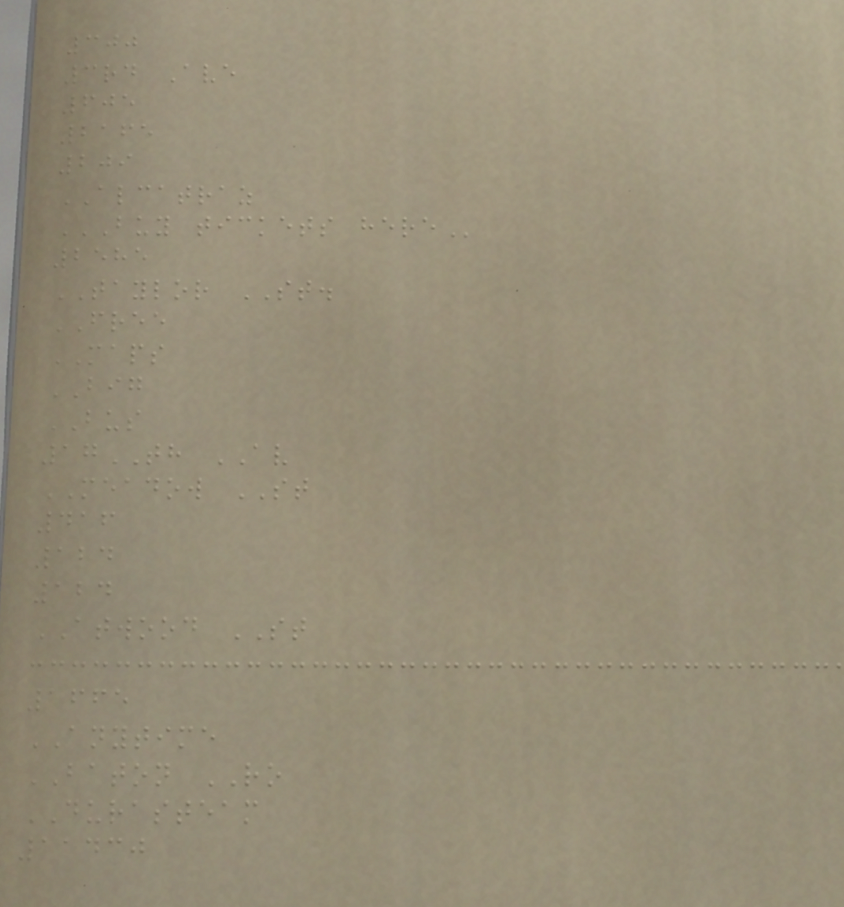300
3rd Ave
605
2165
209
ALCATRAZ
BUY TICKETS HERE
2585
TAYLOR ST.
FREE
MAPS
BIG
BUS
17TH AV
MEADOW ST
416
124
124
ATWOOD ST
1665
ANYTIME
BATON RO
DURASTEAM
11430
